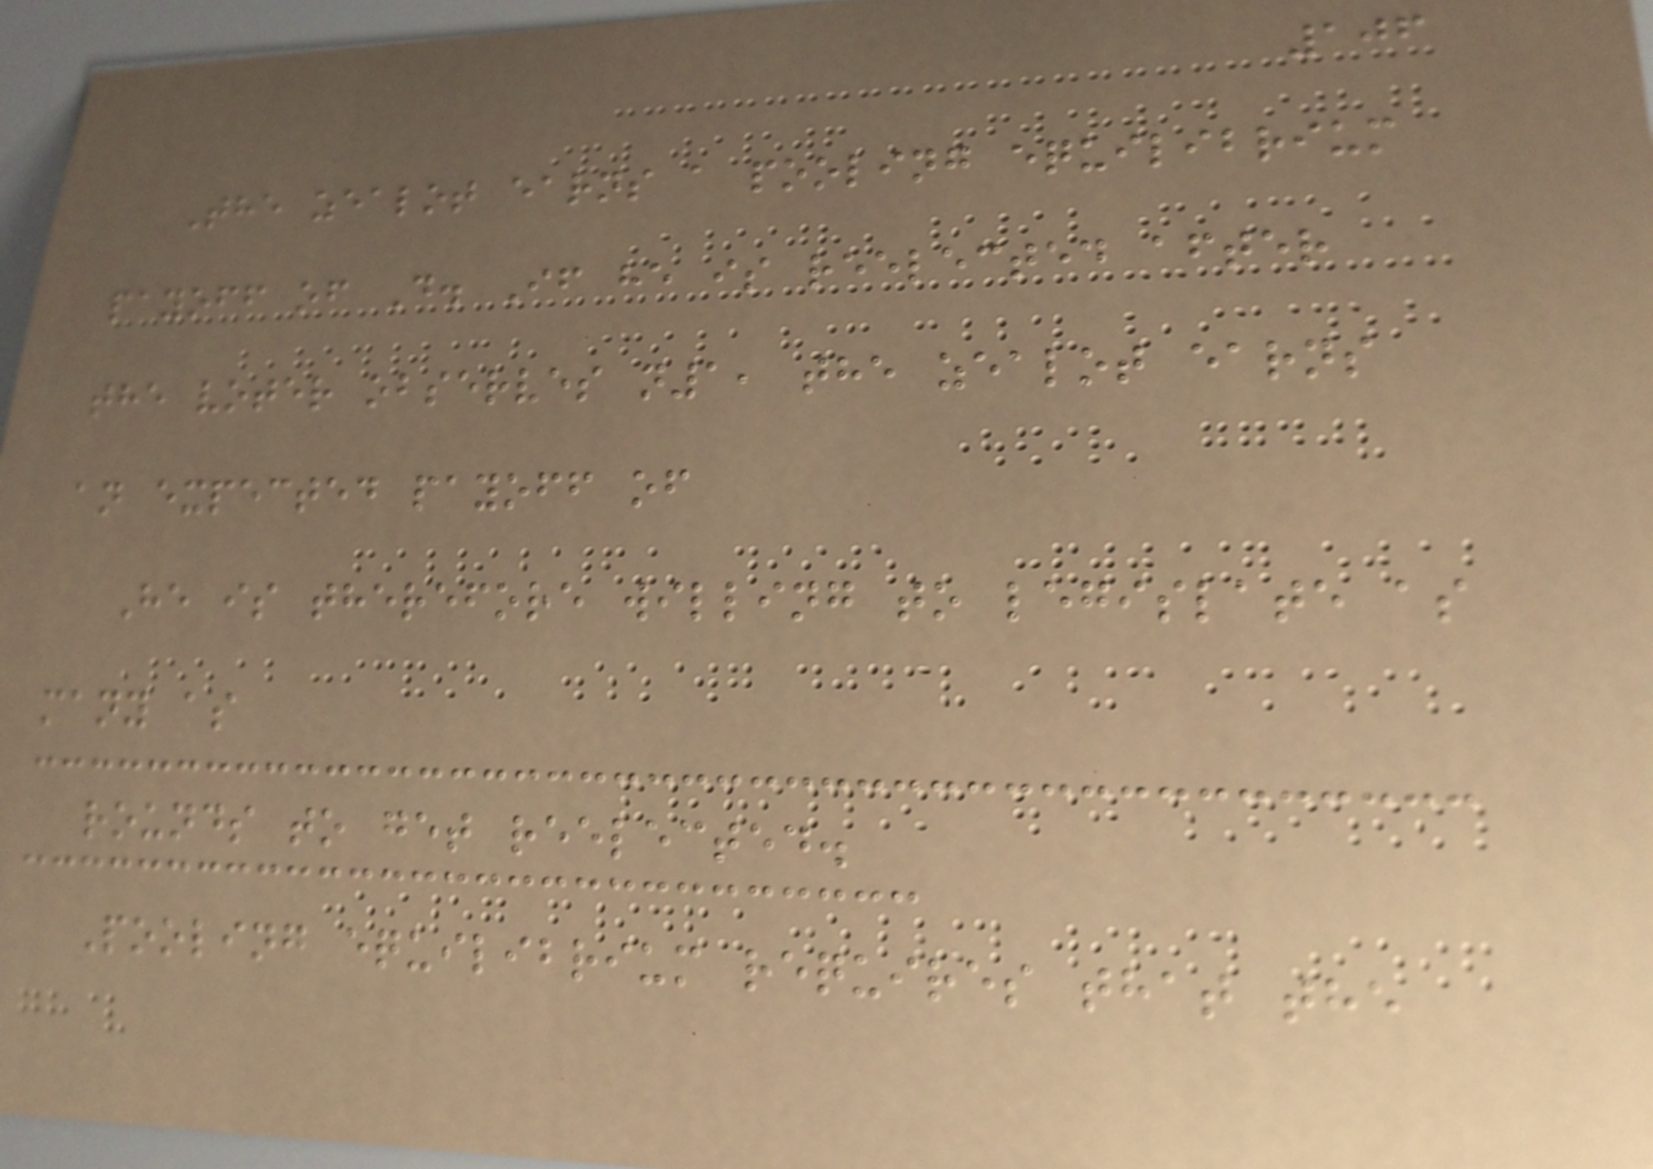106
The zealot earns a pooling equilibrium
payoff of D. If he is reelected after
the voter observes n1, the zealot earns
an expected payoff of
He is therefore willing to legislate as
many as
rounds to get reelected.
Pooling equilibrium requires that the
